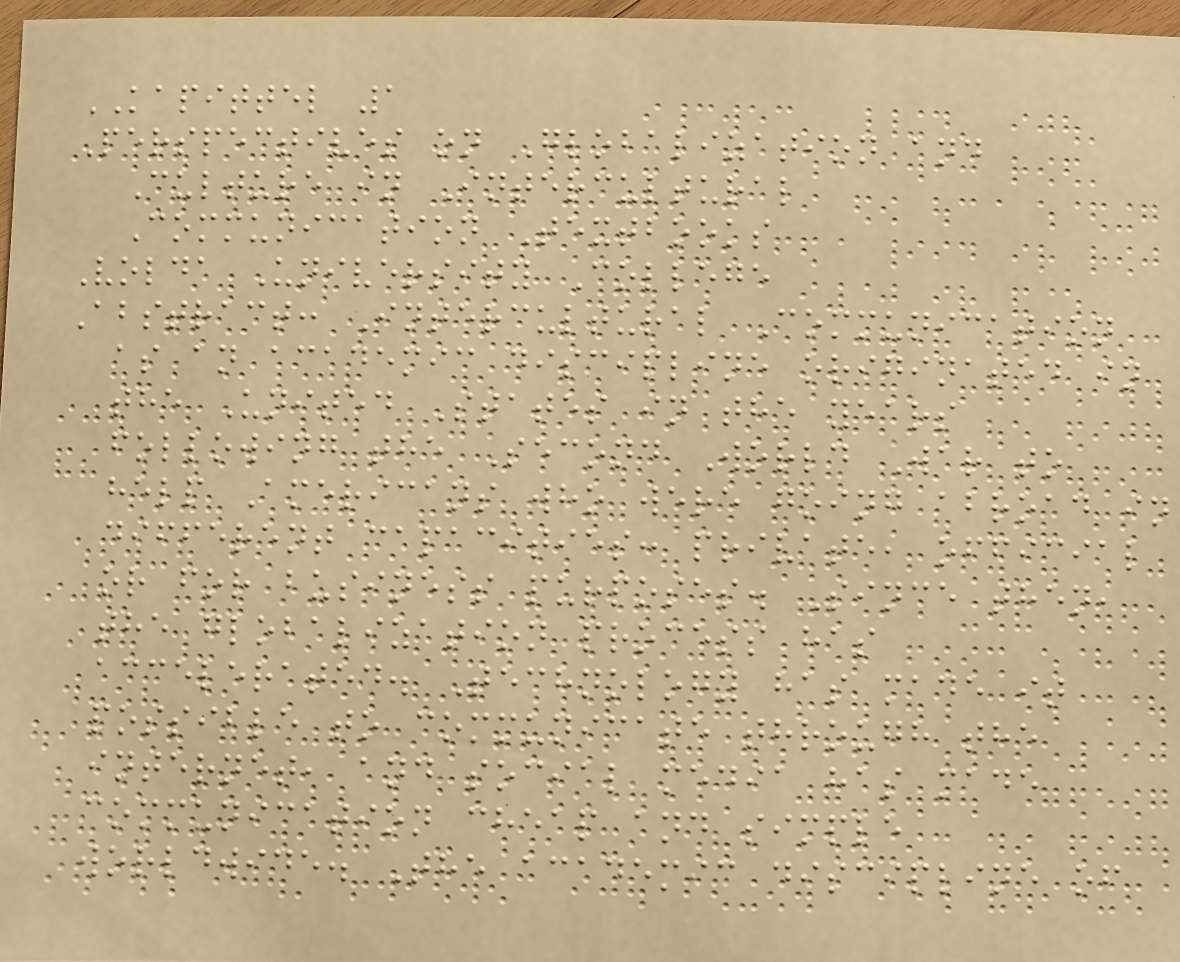KAPITTEL 1
Perspectives on Globalization and
Culture in Intercultural
Communication Textbooks
Volda University College
Abstract: Intercultural Communication
as an academic discipline originated in
the United States in the years
following the Second World War to
help Americans who were going abroad in
different capacities: private, official
or for business purposes. Since then,
the globalization process has
accelerated. Technology has made it
possible to communicate through the
internet, and social media has made
communication cheap and simple
worldwide. The academic discipline of
